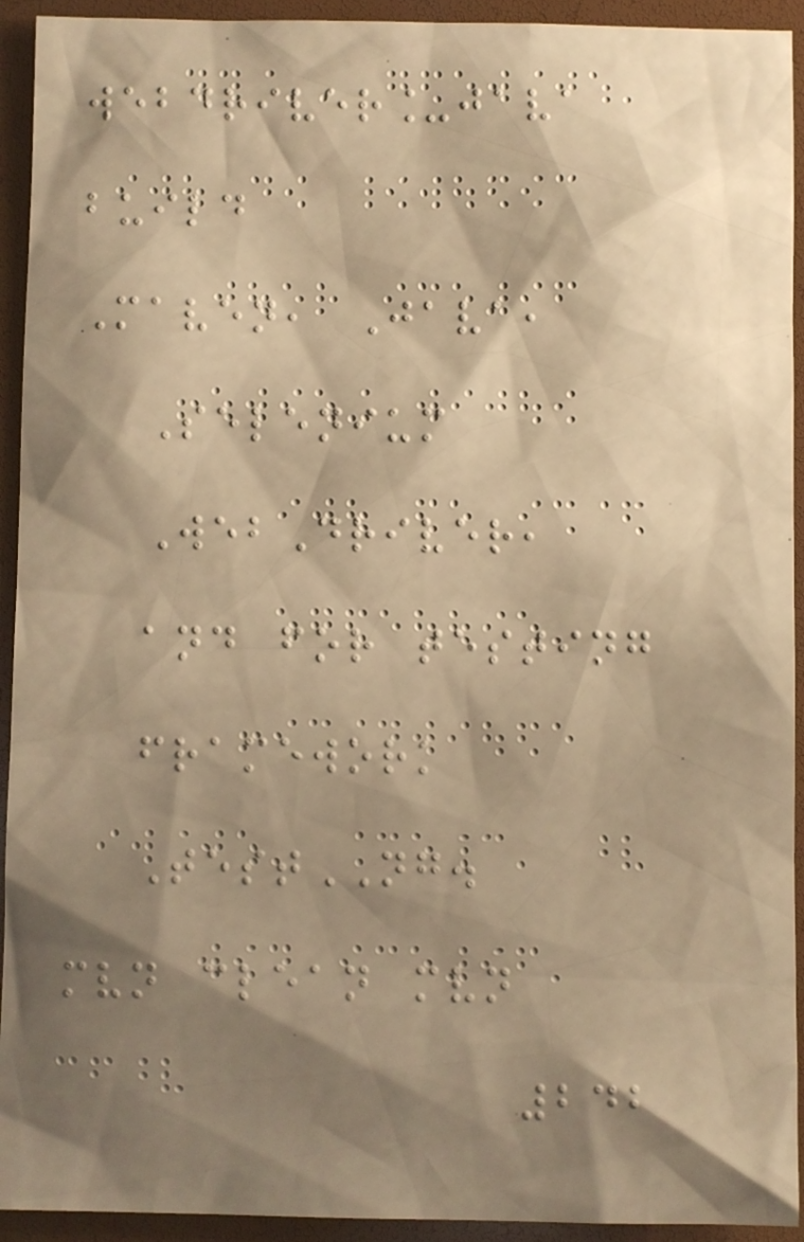webdriver_java
build
Maven, Java,
Selenium
WebDriver,
and for testing
framework
TestNG.
mvn clean mvn
242
